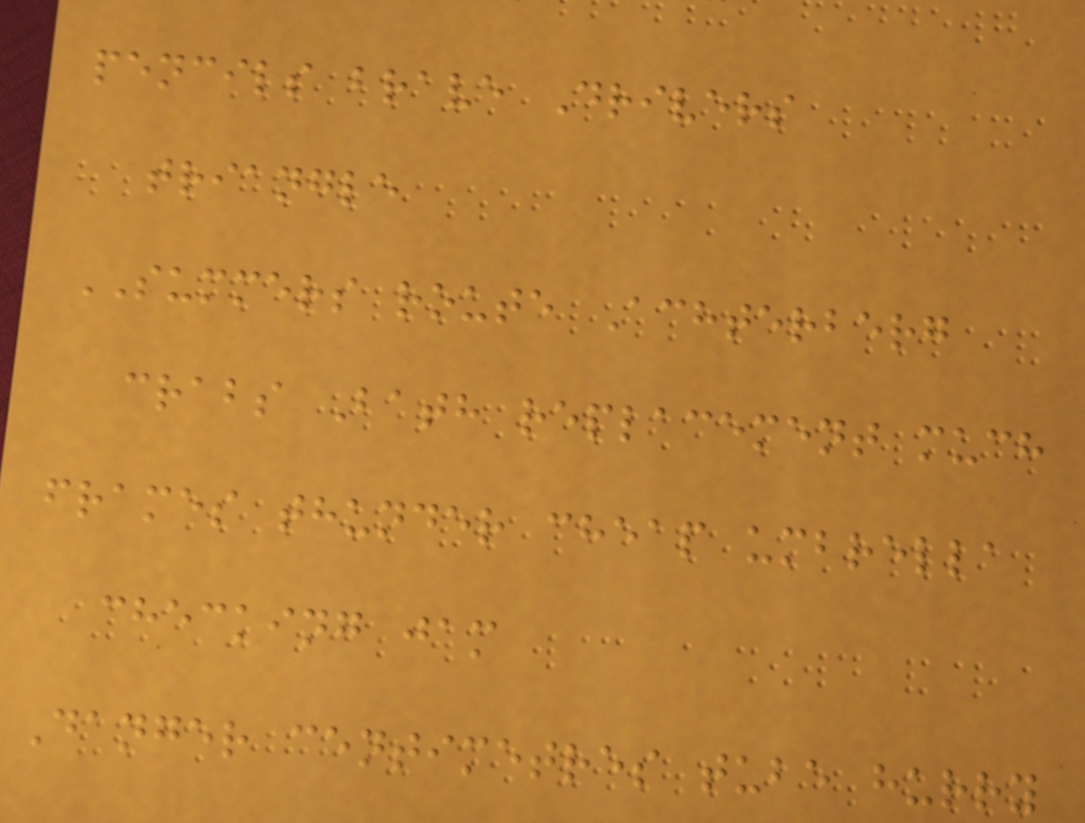pencils brave Drivers
triangle
SUMMERS route Achterberg
crabs Bath replacement much
frames thunder cheap umbrella
checking jam
Danger centimetres tube hurry
